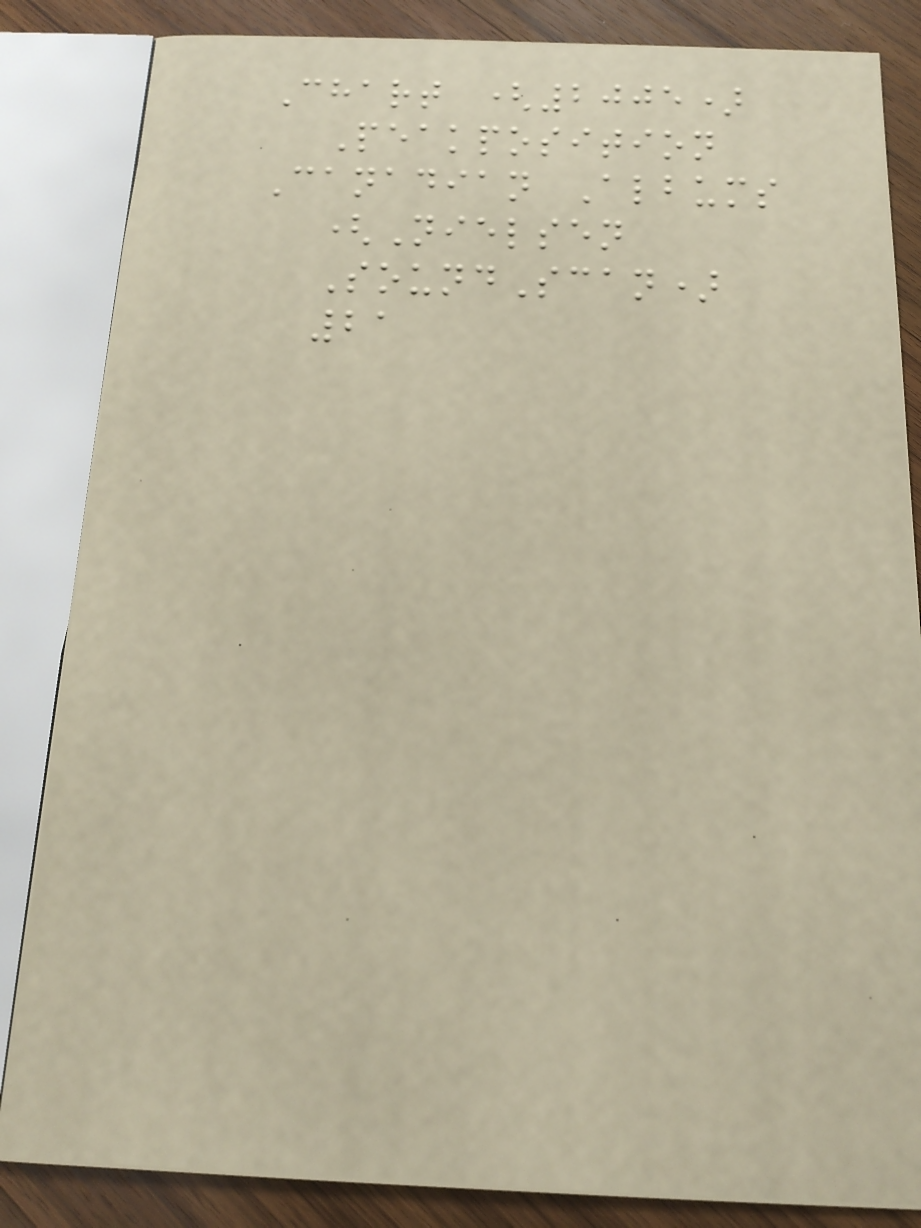Chart (2005)
Peakposition
Canadian Albums
(Nielsen
SoundScan)
21
